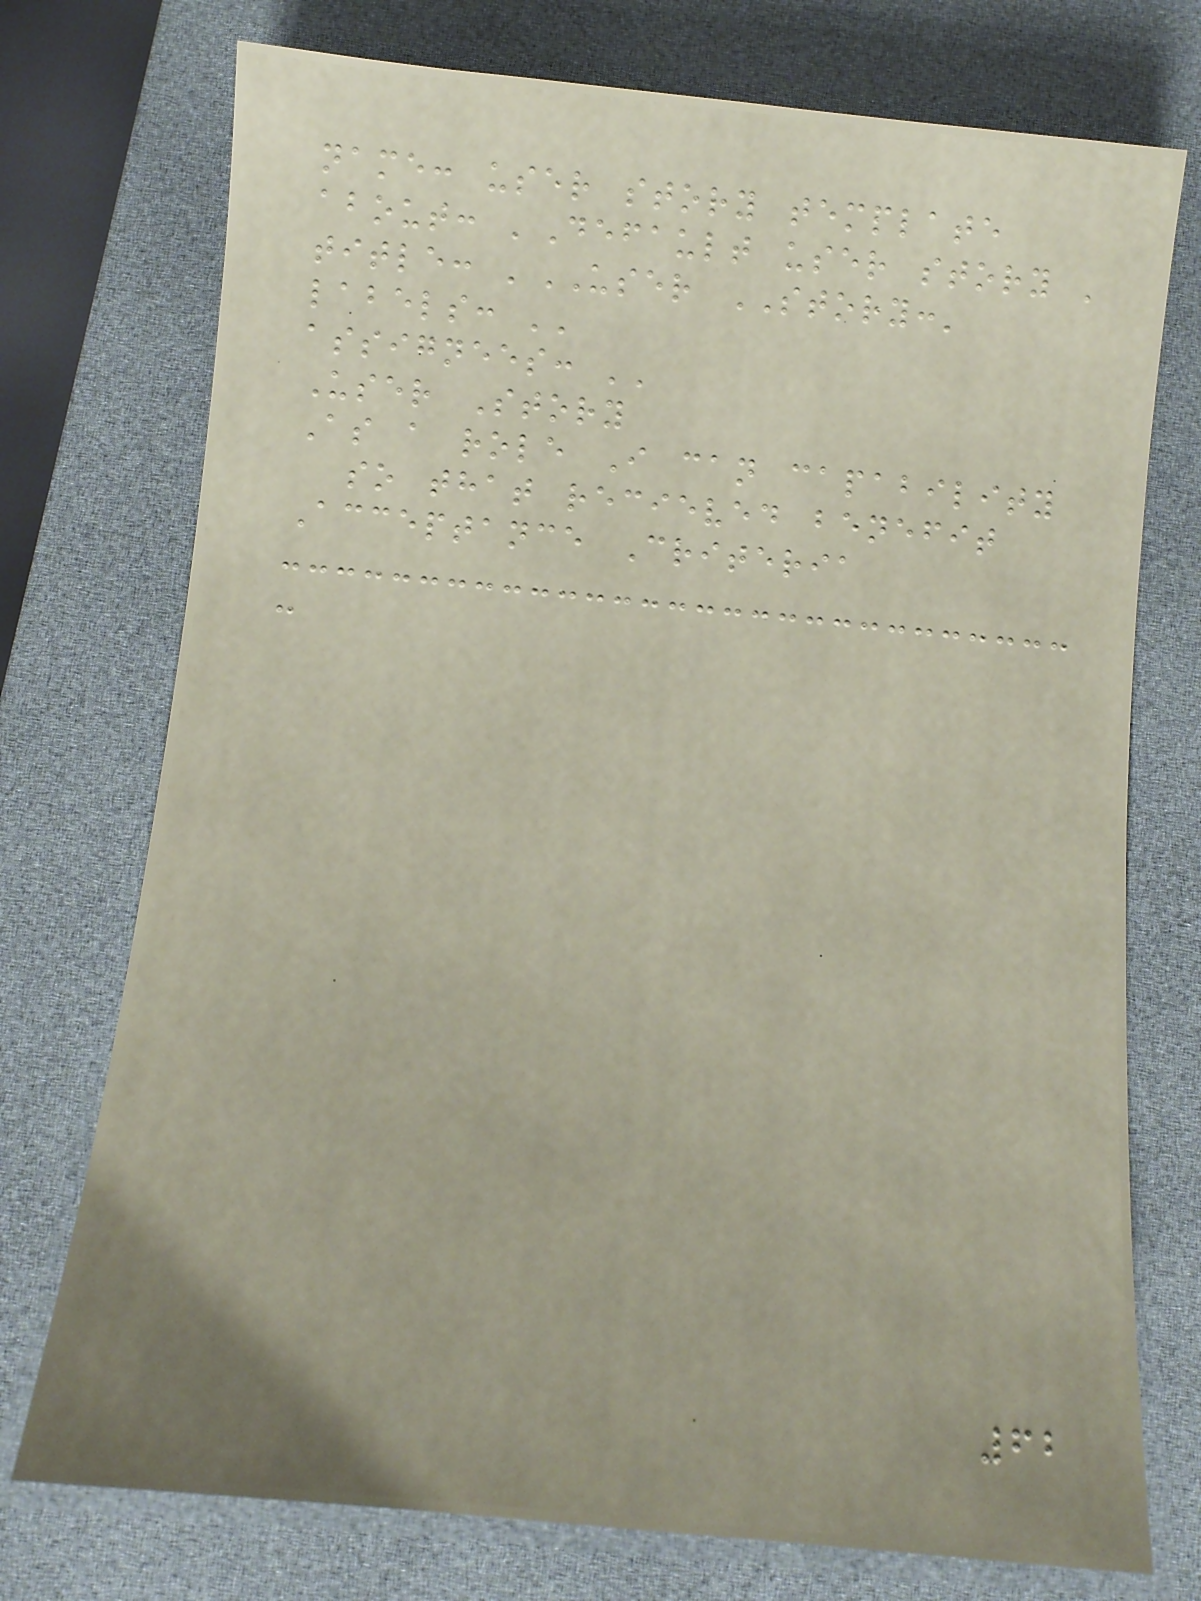name: user story template
about: 'Default user story '
title: 'USER STORY:'
labels: ''
assignees: ''
User Story
As a role I can capability
so that recieved benefit
Acceptance Criteria
-
62
